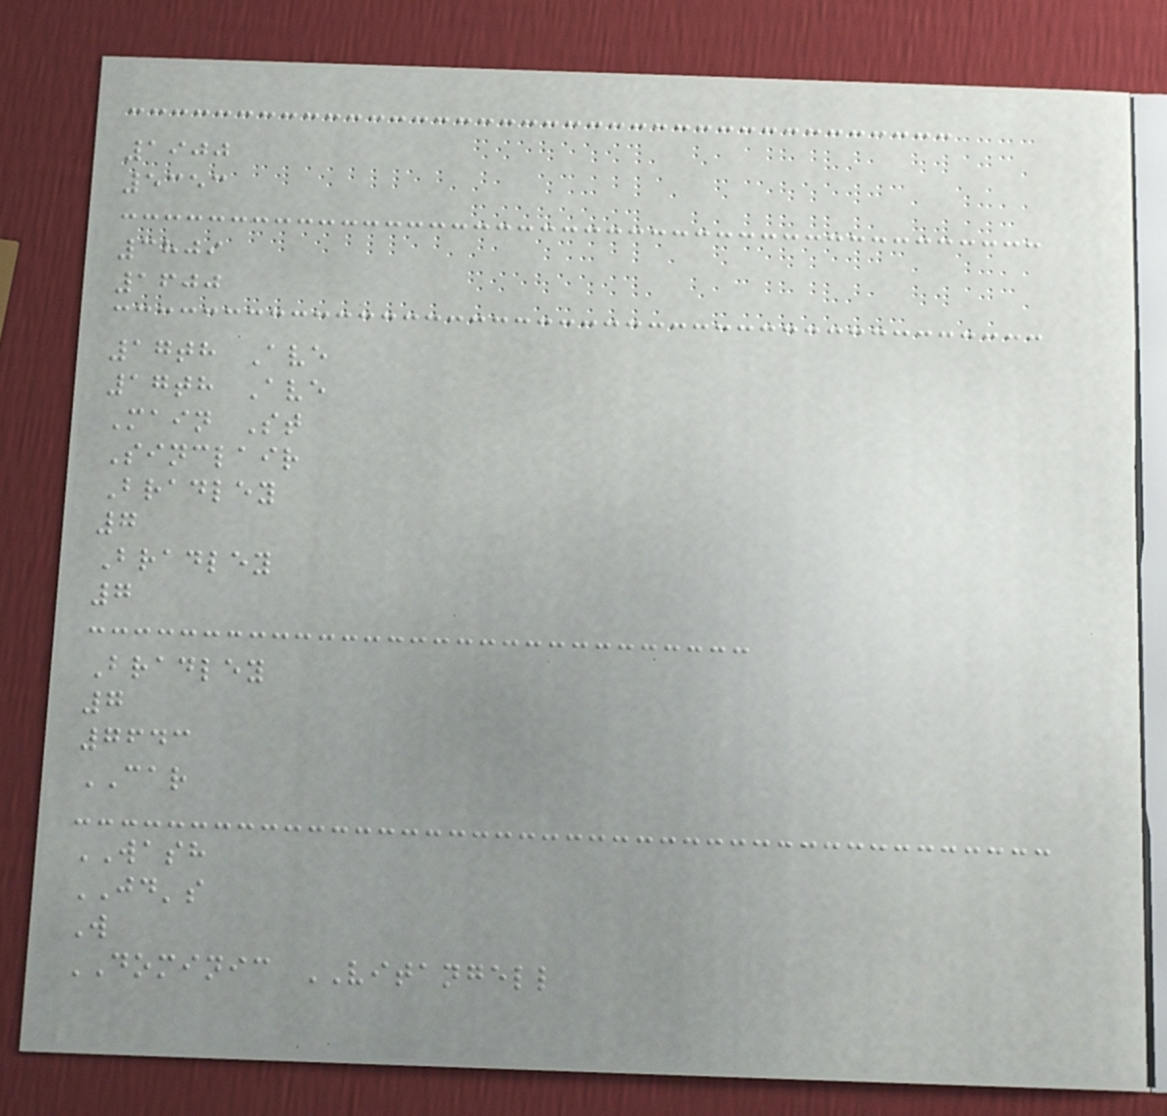1900
5353
3809
1600
17th Ave
17th Ave
Main St
Sinclair
Bradley
7
Bradley
7
Bradley
7
7643
CAR
WASH
JD's
W
DOMINIC VITANGELL
